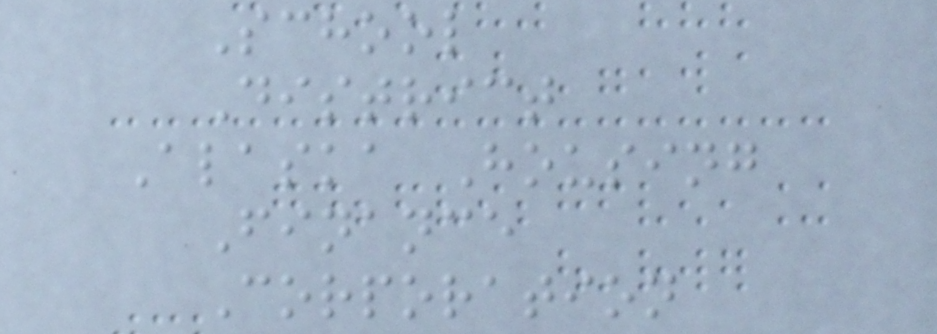School
District
Alaska Housing
Finance
Corporation
